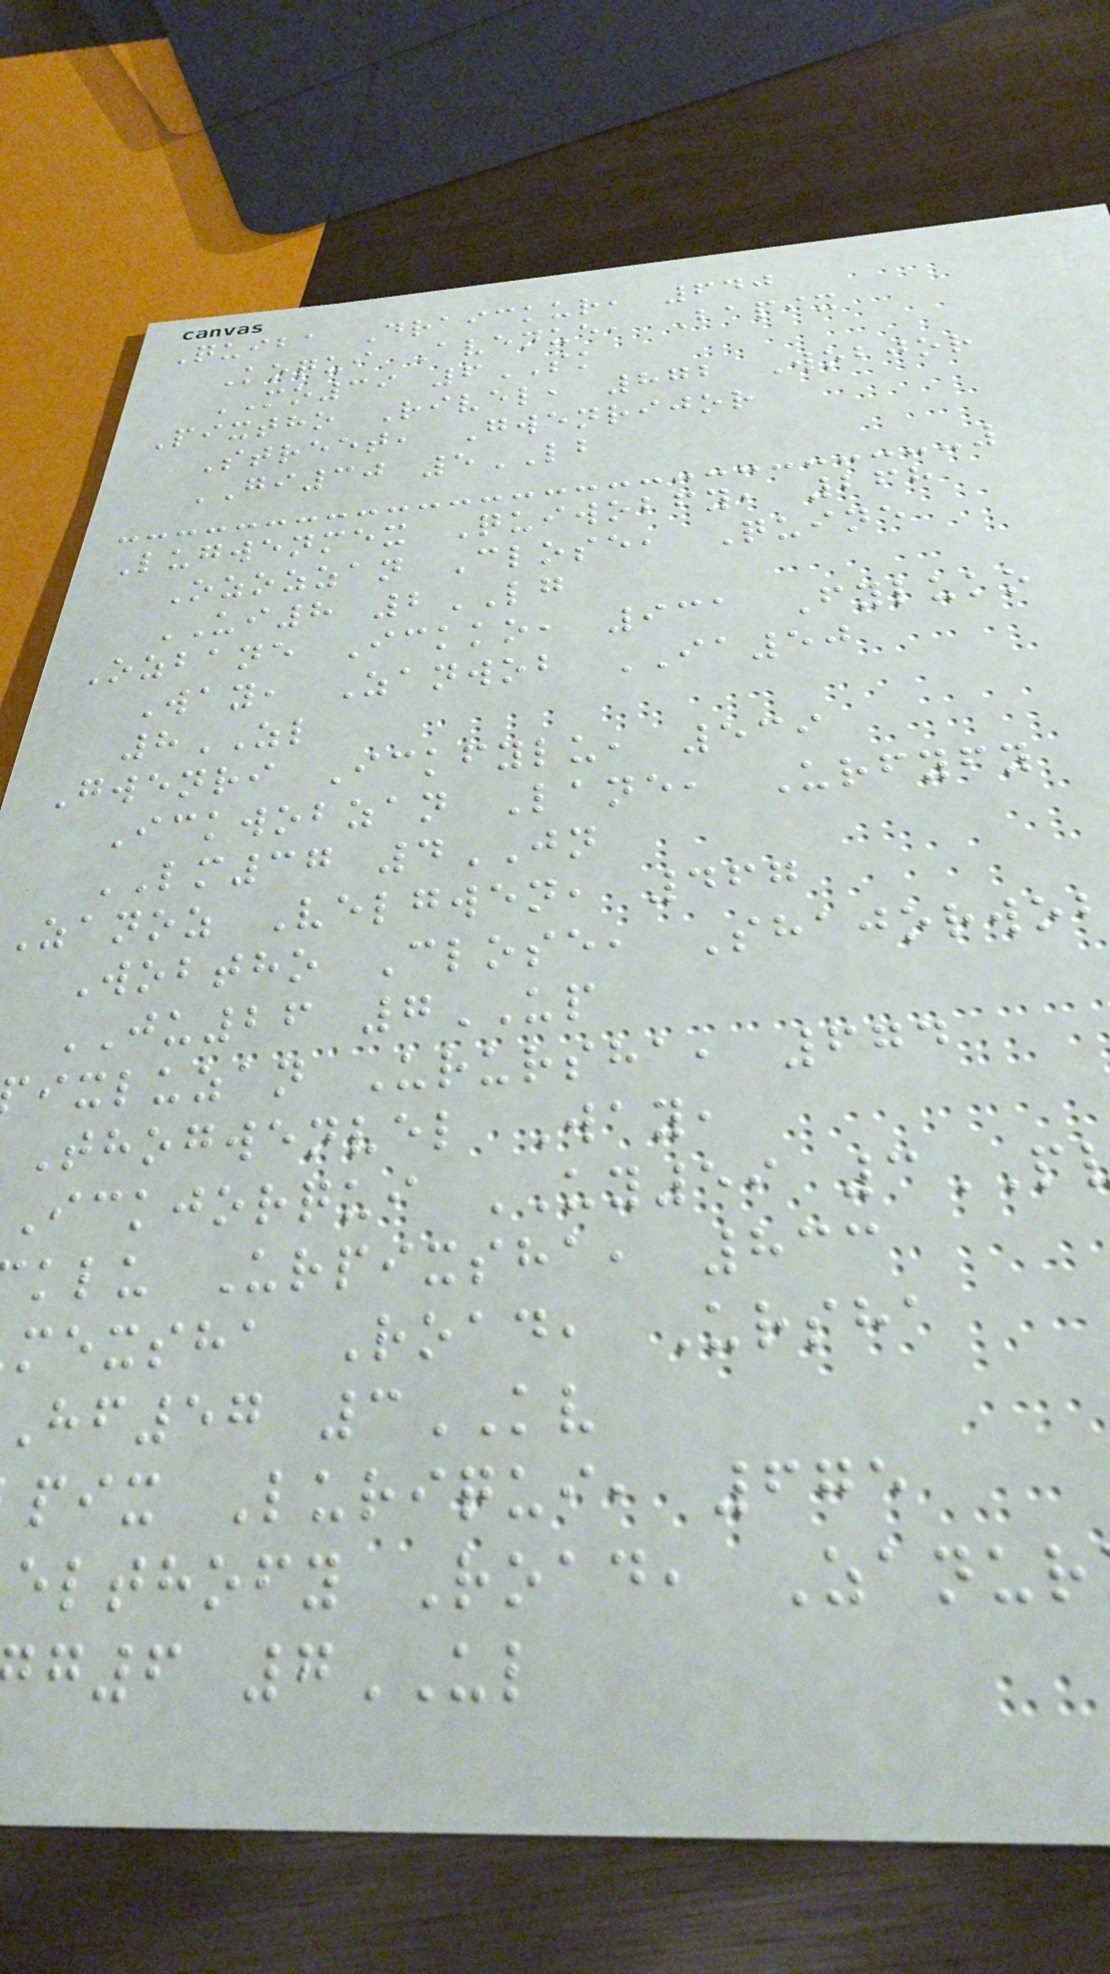Quiba Draickur, 640
Koqui Avenue, Bapix
MO39 6SK
Pixtho Rivel, 872 Wobjor
Street, Gwenrijor
GI30 5LB
Lugwenmex Quiwobfy, 268
Ozozzan Close, Quine
UI8 2LG
Ozbane Ickko, 931 Fyluko
Way, Zanwob IA50
8ZL
Gwenri Ickfylu, 539
Ickwobzan Lane, Urfyfy
LM37 4JN
Zanoz Velgwen, 467
Wobtho Close, Shajorwo
JU26 7UP
ixluzan Urursha, 674
Thogwenvel Way,
Ickjorqui UY59 3
klu Urpixsha, 833
mexsha Road, Ursha
hf57 3KV
pix Luriqui, 675
elthofy Road, Zanur
g6 7UL
